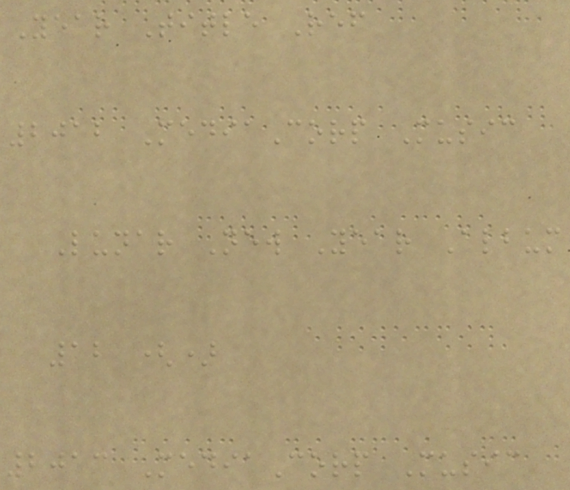Year Title Ref
2012 MediaCorp Music
Lunar New Year Album
12 ()
2013 MediaCorp Music
